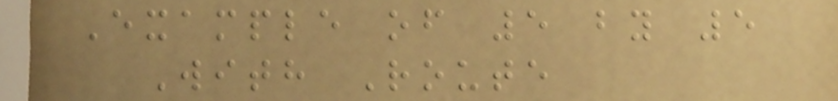Example of 5 by 5
With Route
